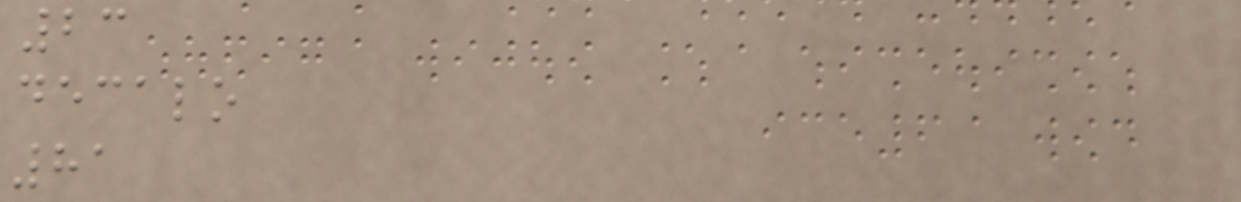23
decalo
81
